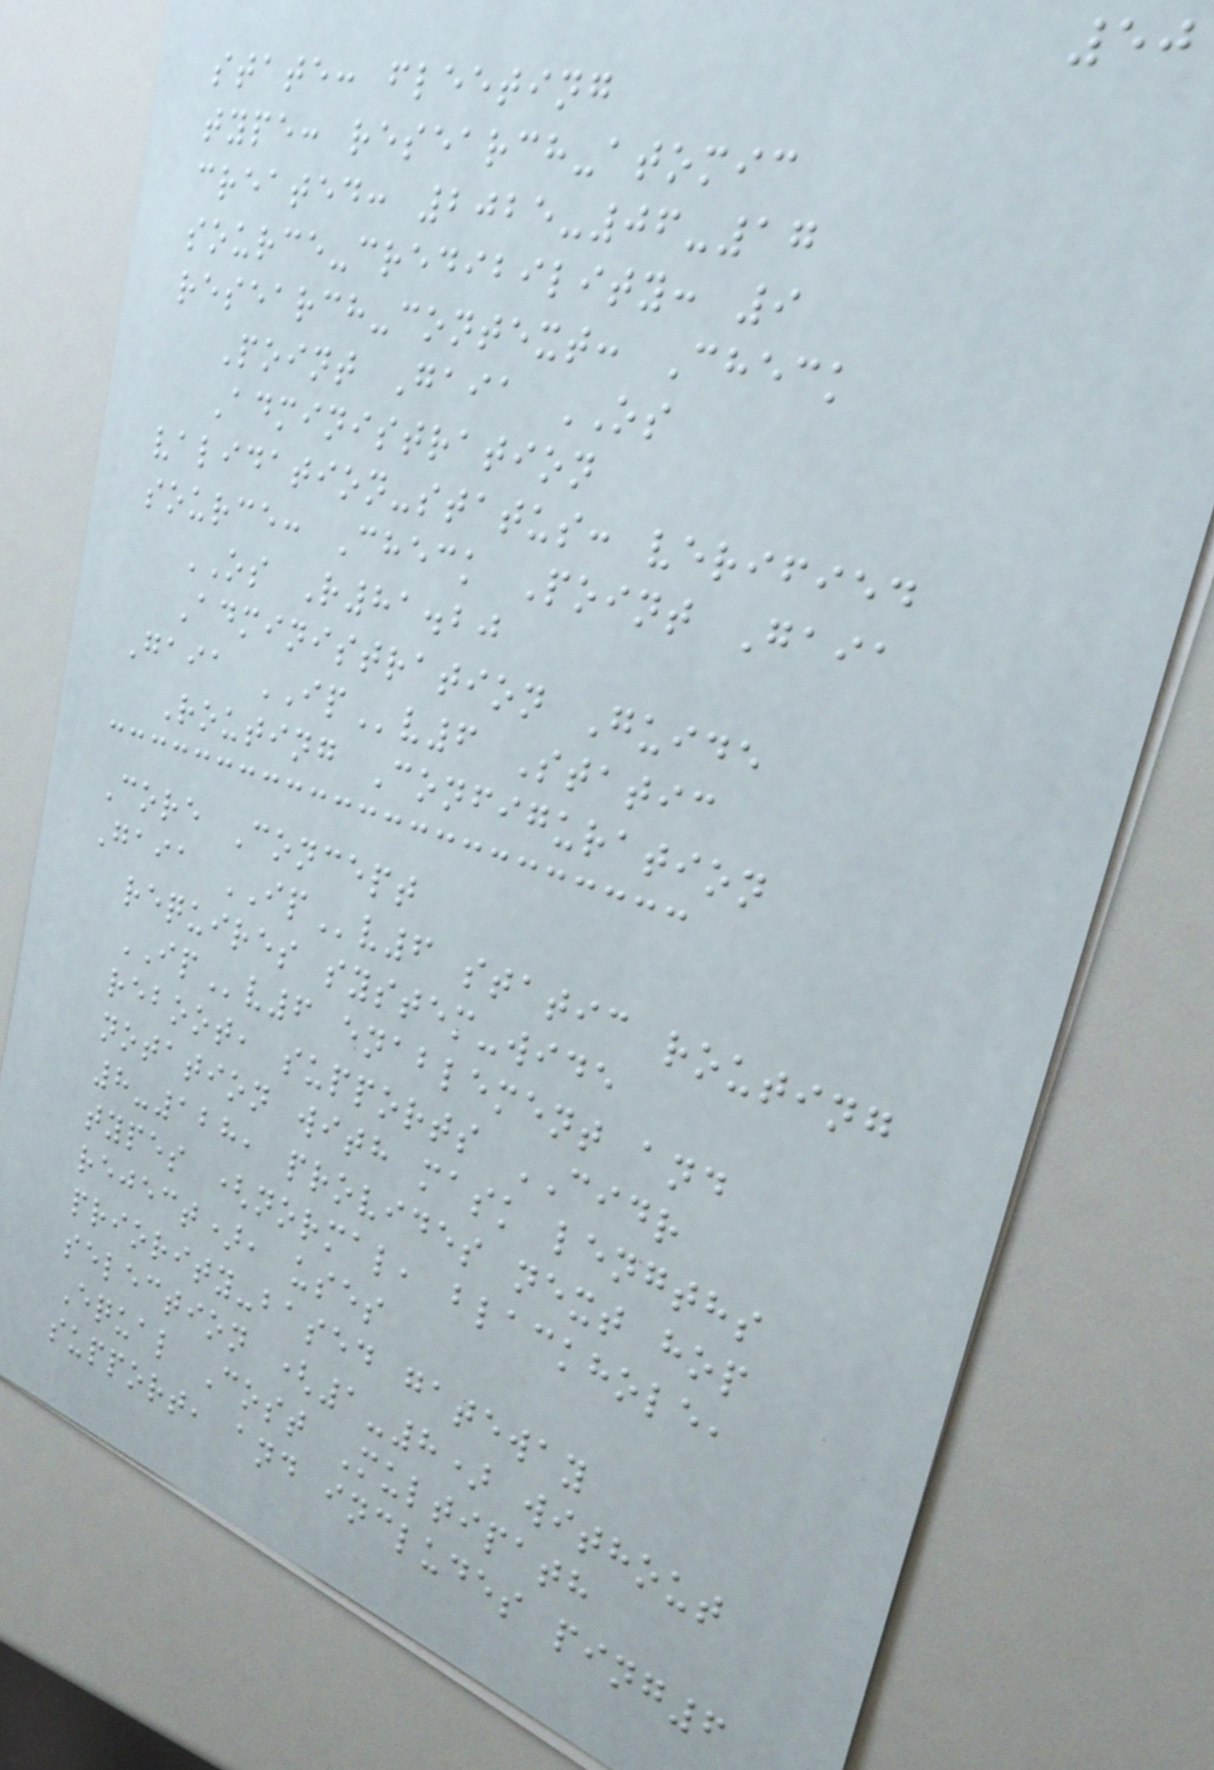50
state: fleeting
type: research-atomic
created: 2025-06-17
source-credibility: 9
research-context: Check
Point Gaia OS
Administration
validation-status: verified
source: Check Point Gaia
OS R81.20
Administration Guide
Gaia IPv6 Static
Routing Configuration
Core Concept
Gaia IPv6 static routing
requires system-wide
IPv6 enablement and
reboot, supports CIDR
notation with mask lengths
8-128, provides next hop
types (normal, blackhole,
reject), uses
priority-based gateway
selection (1-8) without
Equal Cost Multipath
support, and includes ping6
